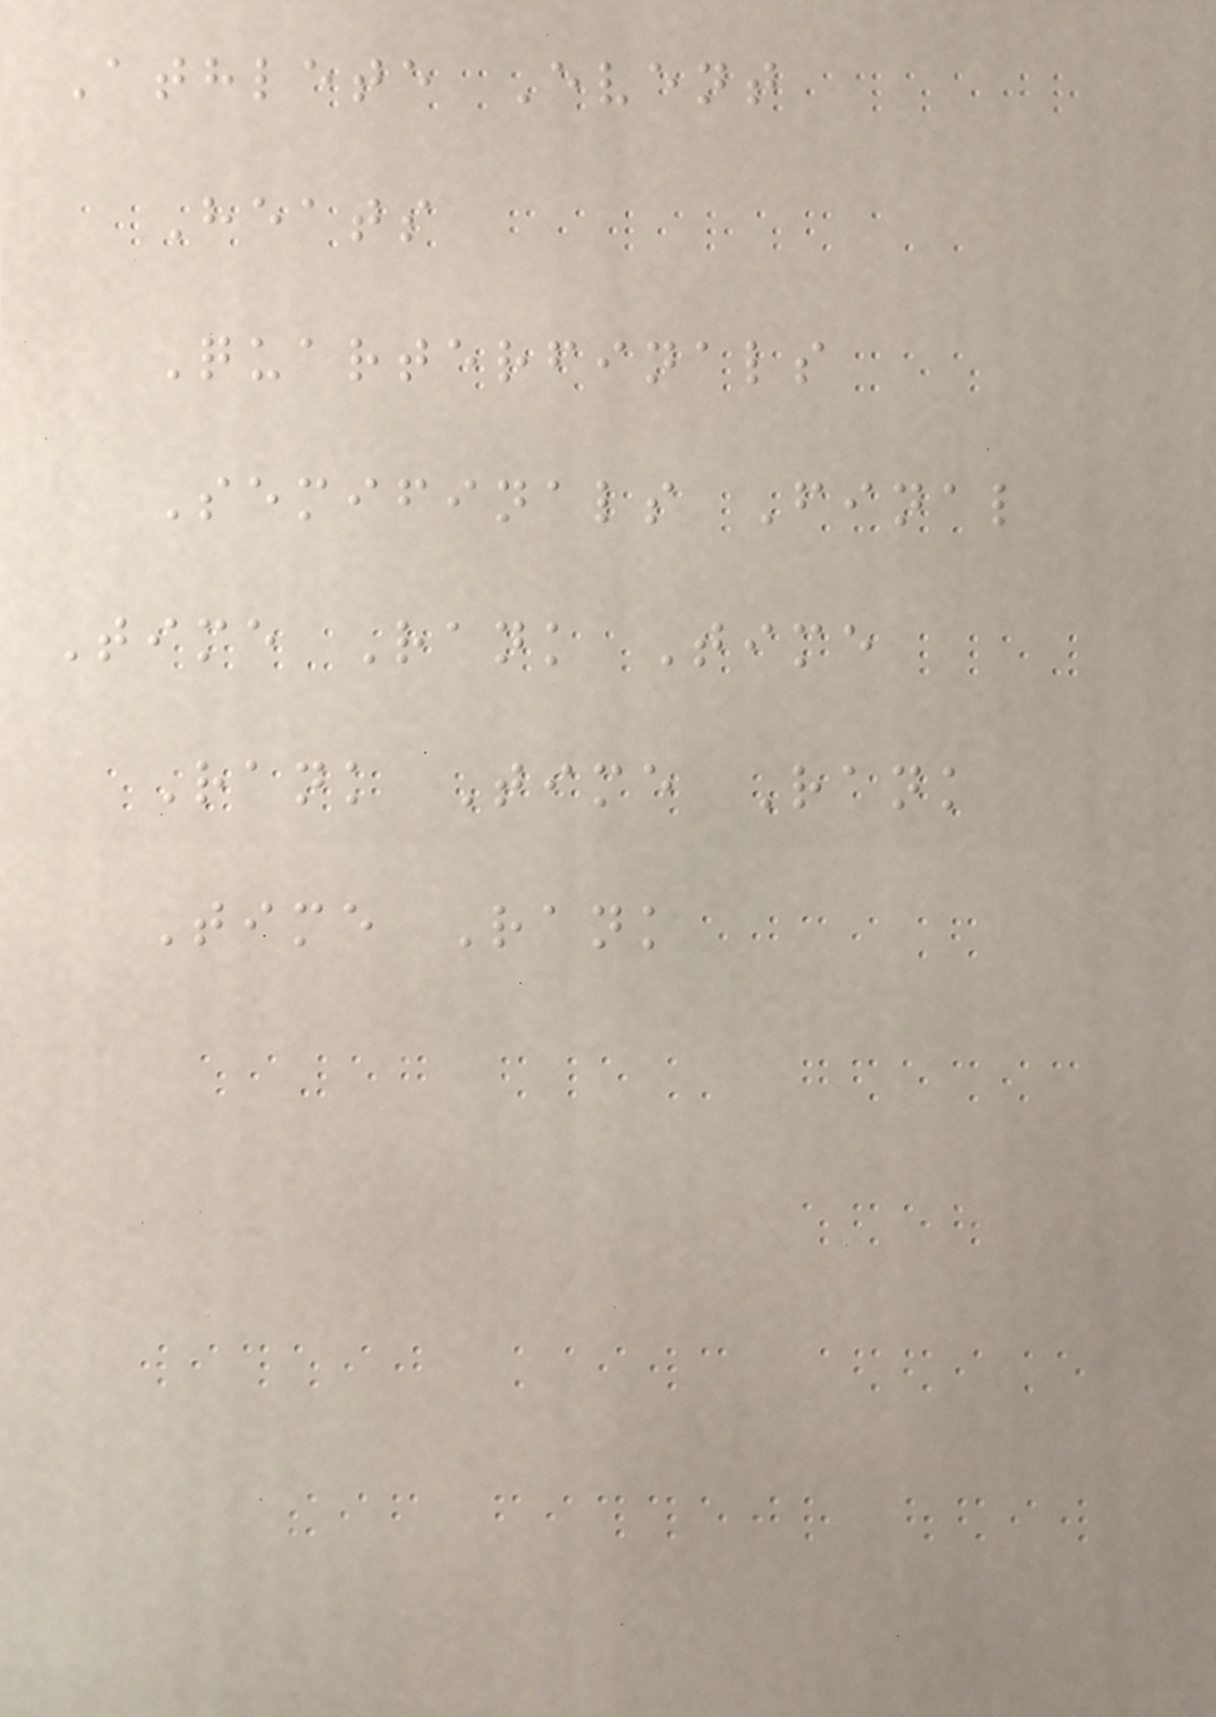Athlete Event
Heats
Quarterfinals
Semifinals Final
Time Rank Time
Rank Time Rank
Time Rank
